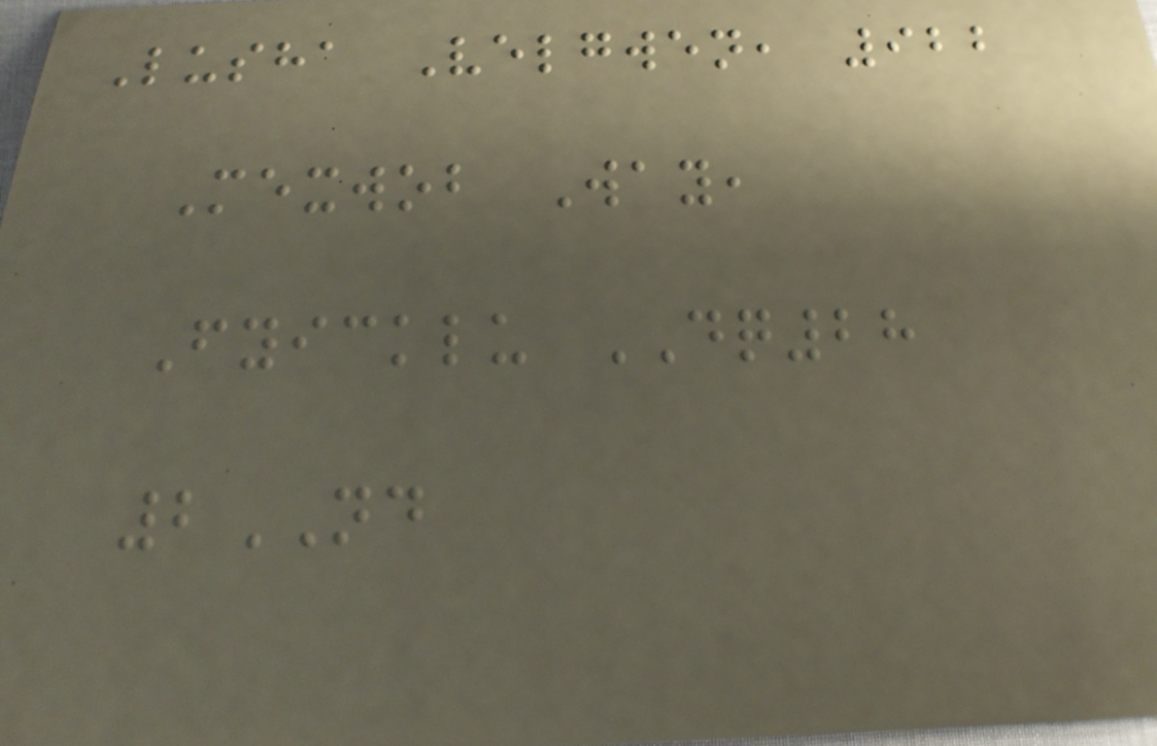Lusha Velgwen, 922
Mexwob Way,
Fyicklu DQ28
2ND
